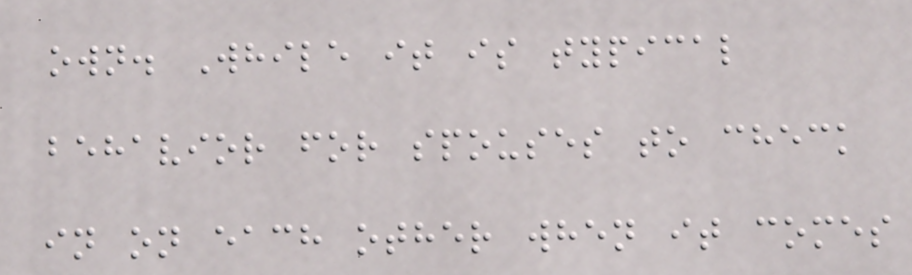own. While it is typical
behavior for spouses to check
in on each other when it comes
